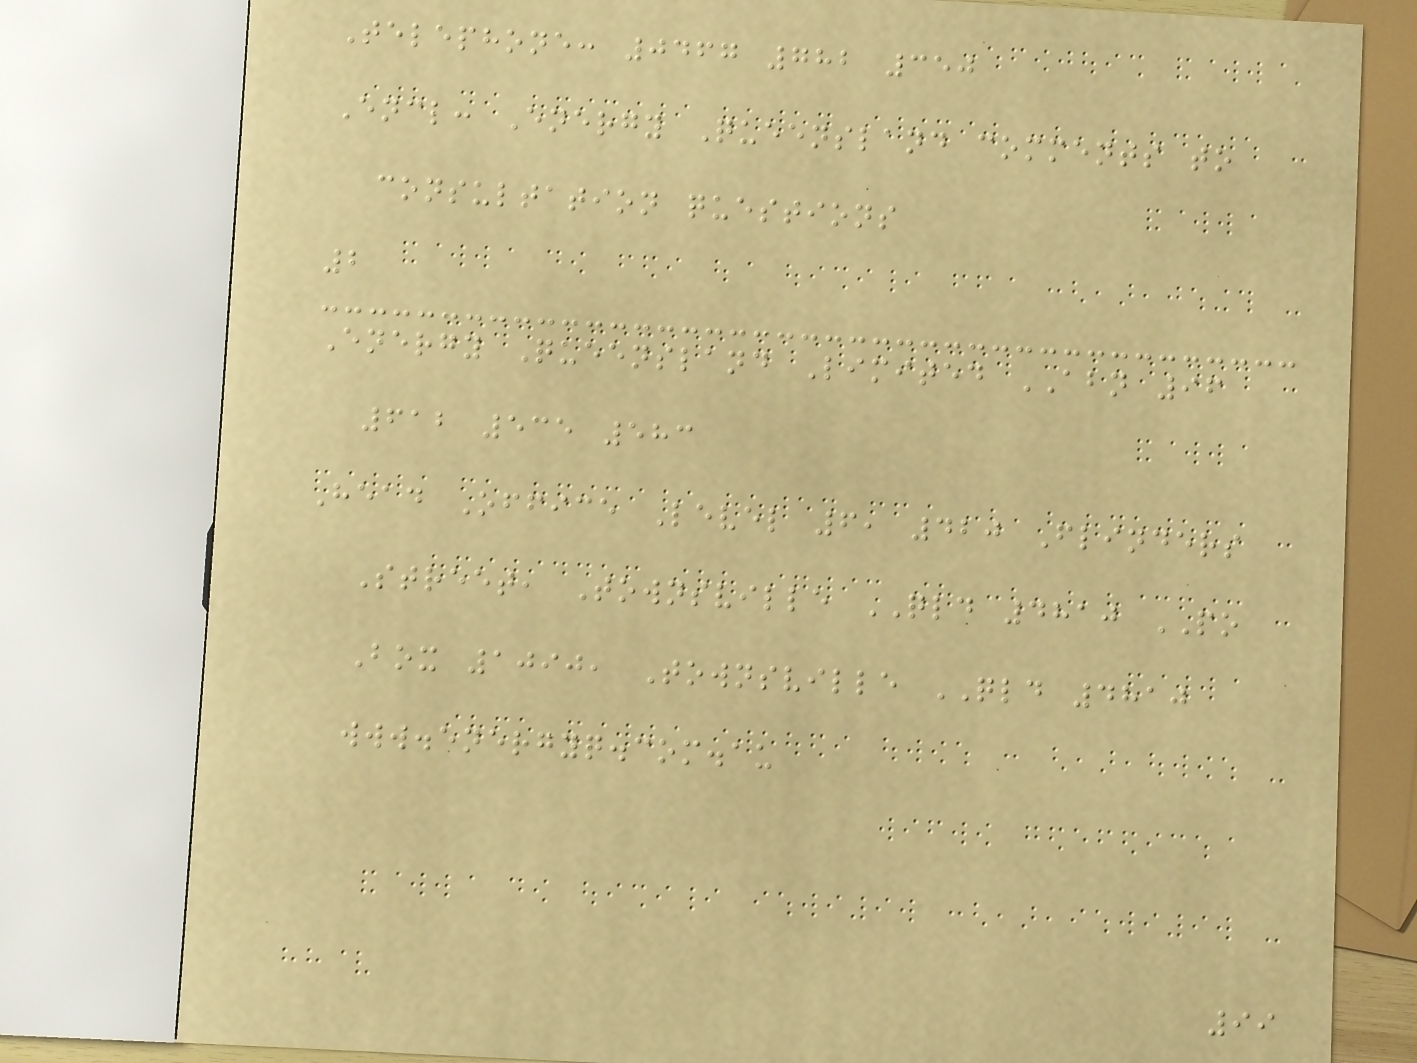Telephone: 0467 782 350
Encl: Energy Queensland comments to
consultation questions
2
Energy Queensland Limited ABN 96
612 535 583
Head Office Level 6, 420 Flinders
Street, Townsville QLD 4810 PO
Box 1090, Townsville QLD 4810
www.energyq.com.au
99
